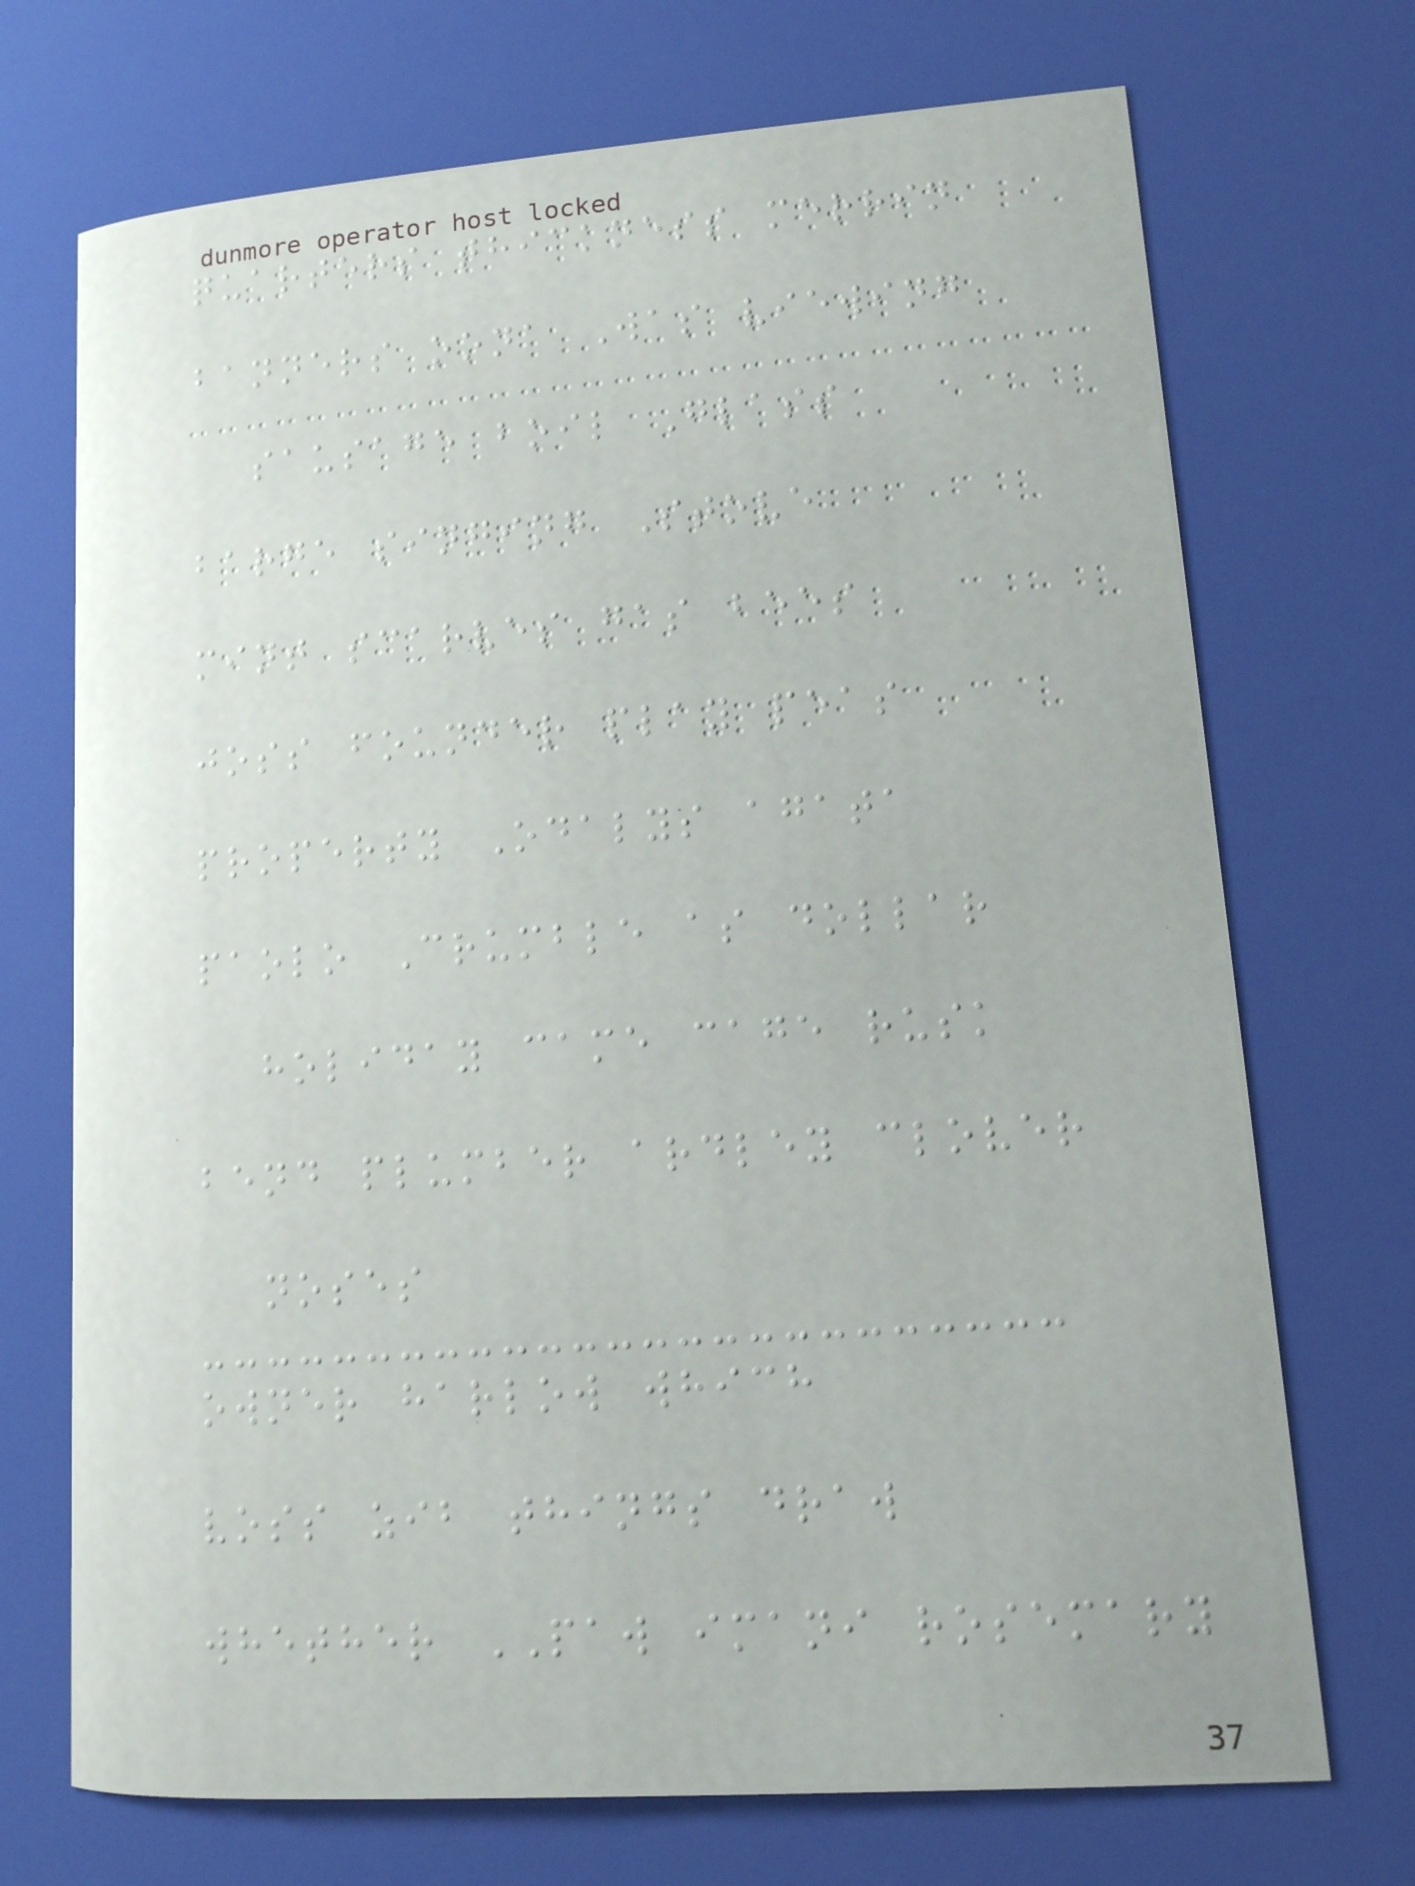quarters thickness merrin
banners oona Was viewing
sausage boil Glass
barge singing Stove
mint scarves gas bees
joss founder play peas
property Odalys agata
paolo Crumble as dollar
holiday came cage rusk
bend plumber ardley clover
noses
owner harlow which
voss zib things draw
whether PAW imani rosemary
